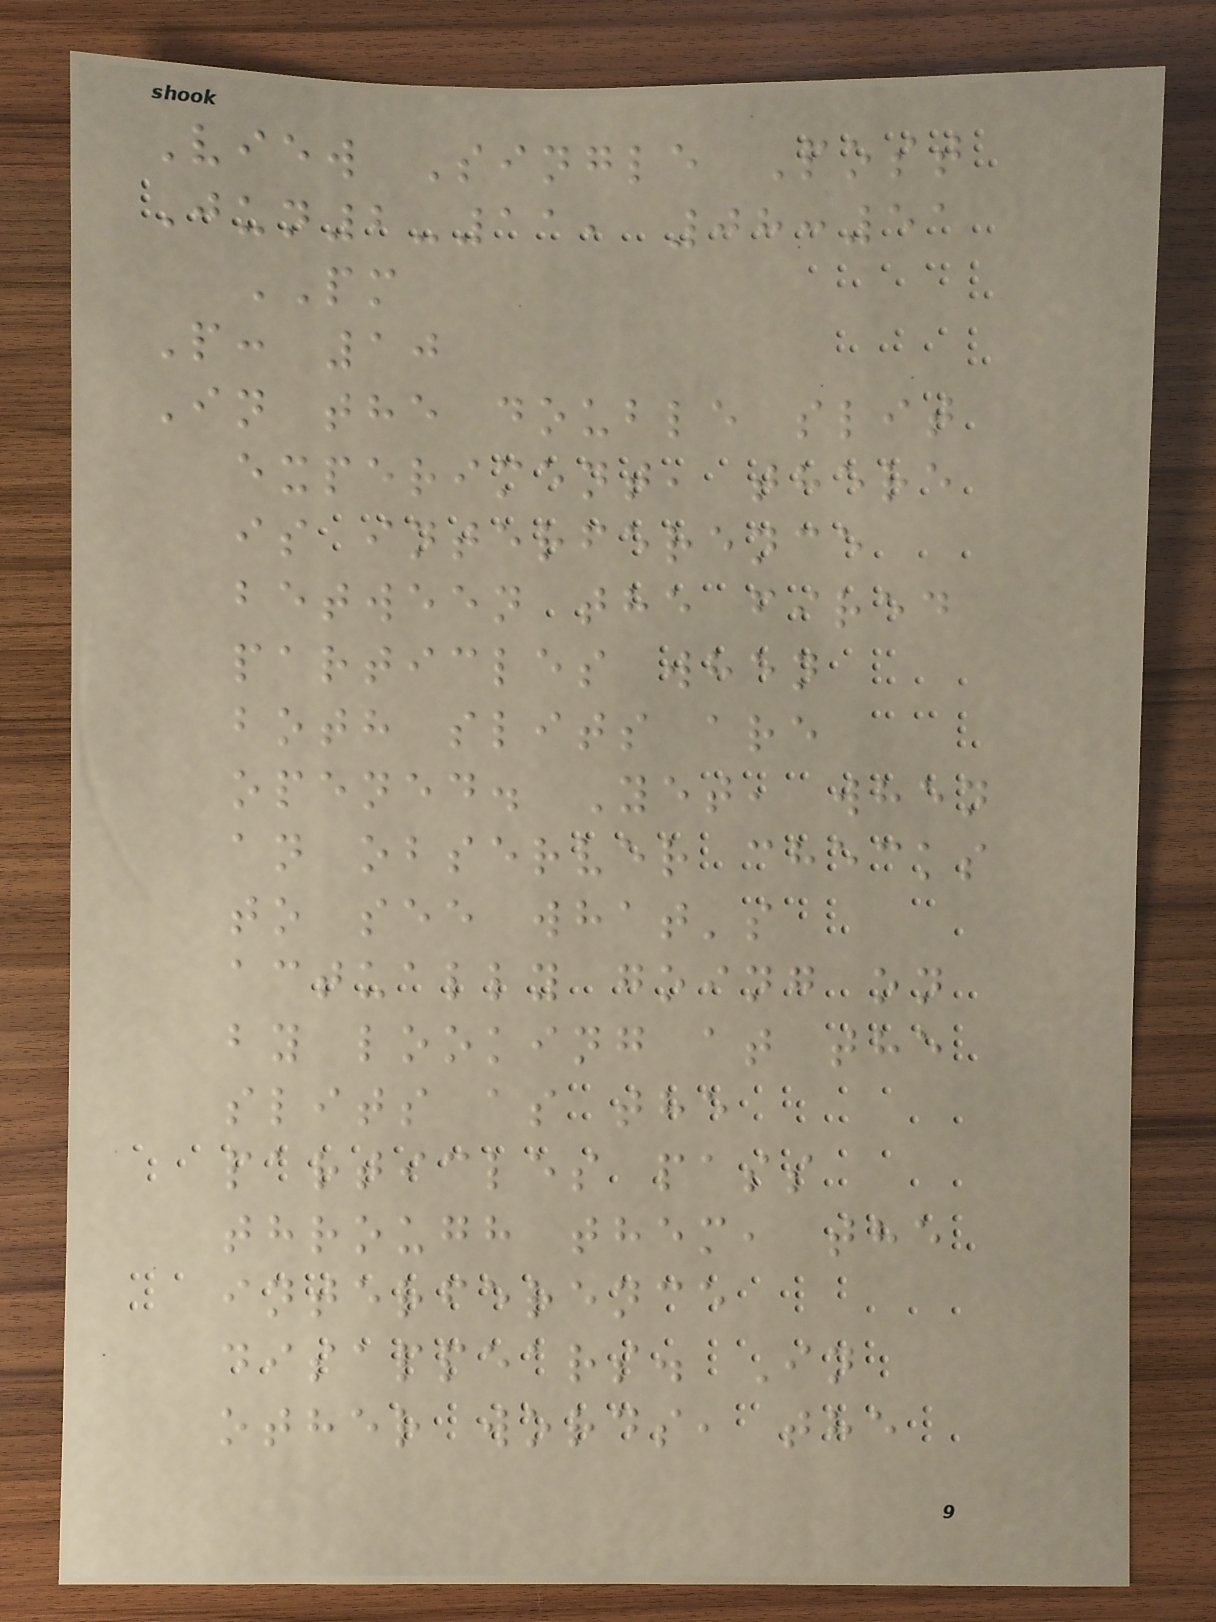View Single Post
Jun2-11, 08:51
PM
P: 10
In the double slit
experiment, there
is interference
between the fired
particles when
both slits are
opened. Yet, when
an observer checks
to see what's
actually going on
by looking at the
slits as the
particles pass
through them, the
interference
disappears. In
other words, the
